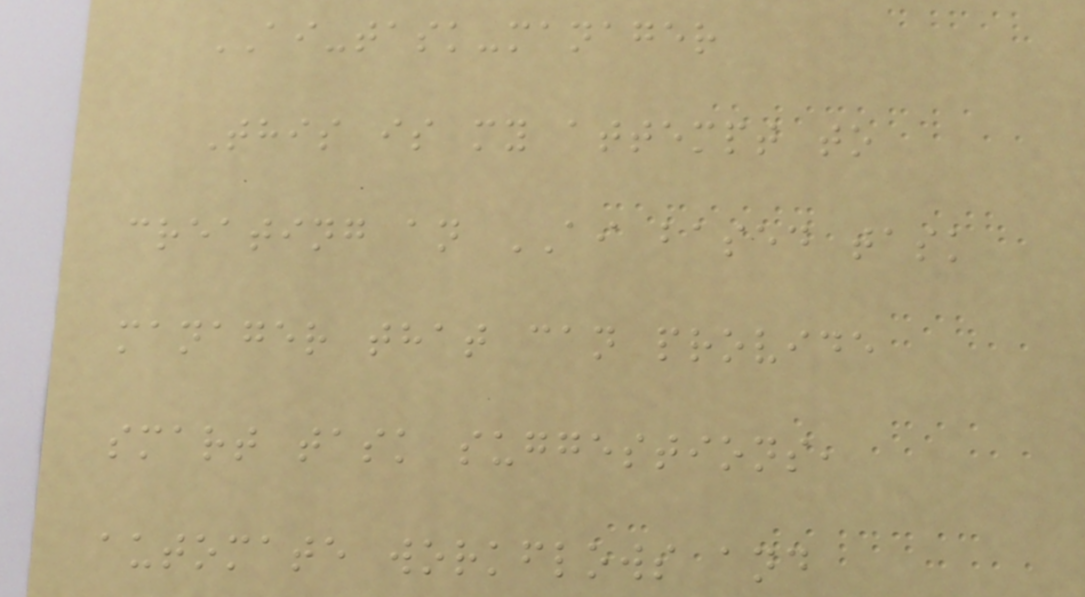AI-task-manager
This is my attempt to
creating an AI based task
manager that can provide
smart task suggestions,
automate workflows and
